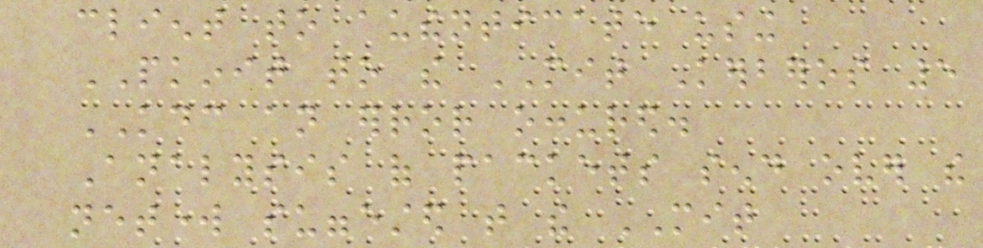client to authenticate using
PKINIT to the MIT Kerberos 5
KDC an error occured.
Analysis of packets send over the
network suggested that the MIT
